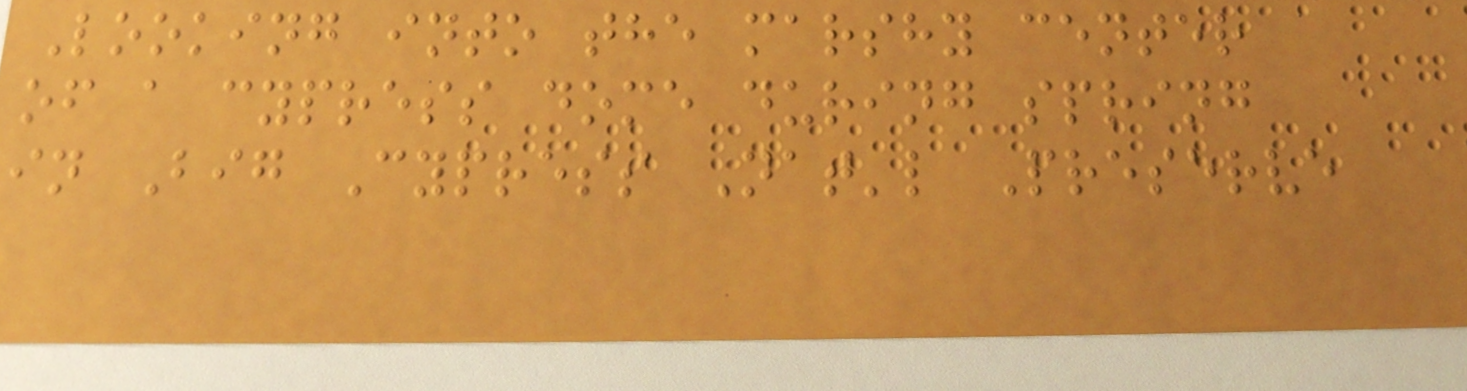Looking into the marshy center
of a cypress dome during spring
in Big Cypress Nat'l Preserve
